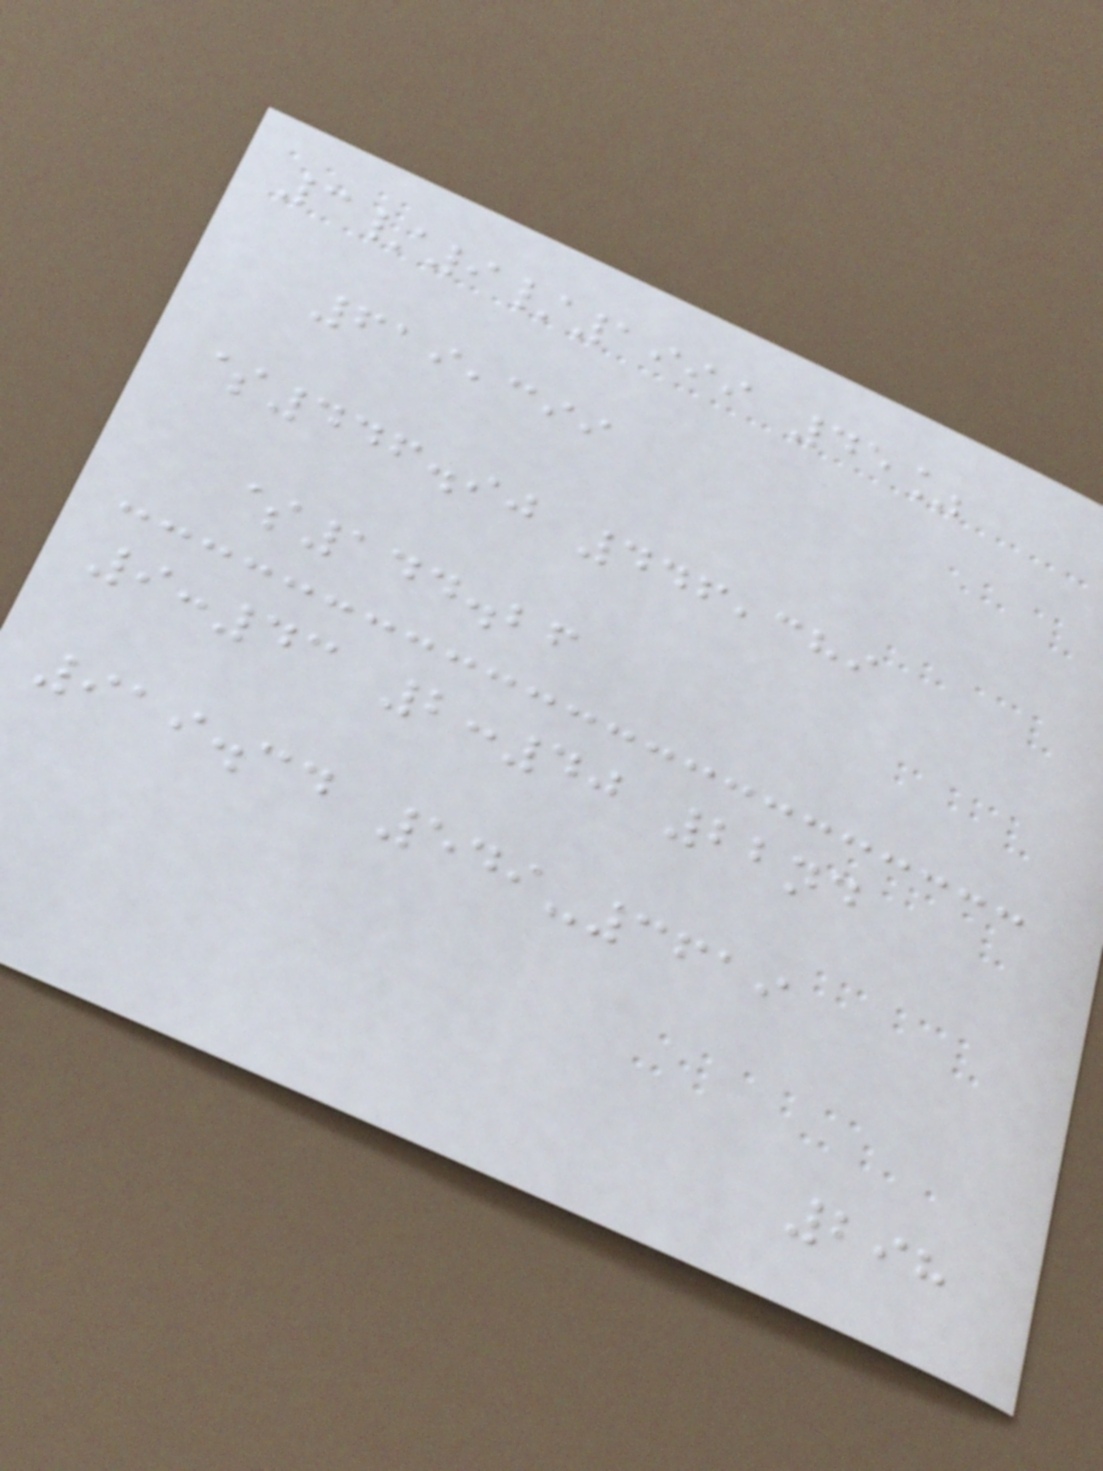3/9/1999 45%
619,399
$446.90 446,389
$144.26
9:43 2:40 22nd
919.34 549-3619
298
